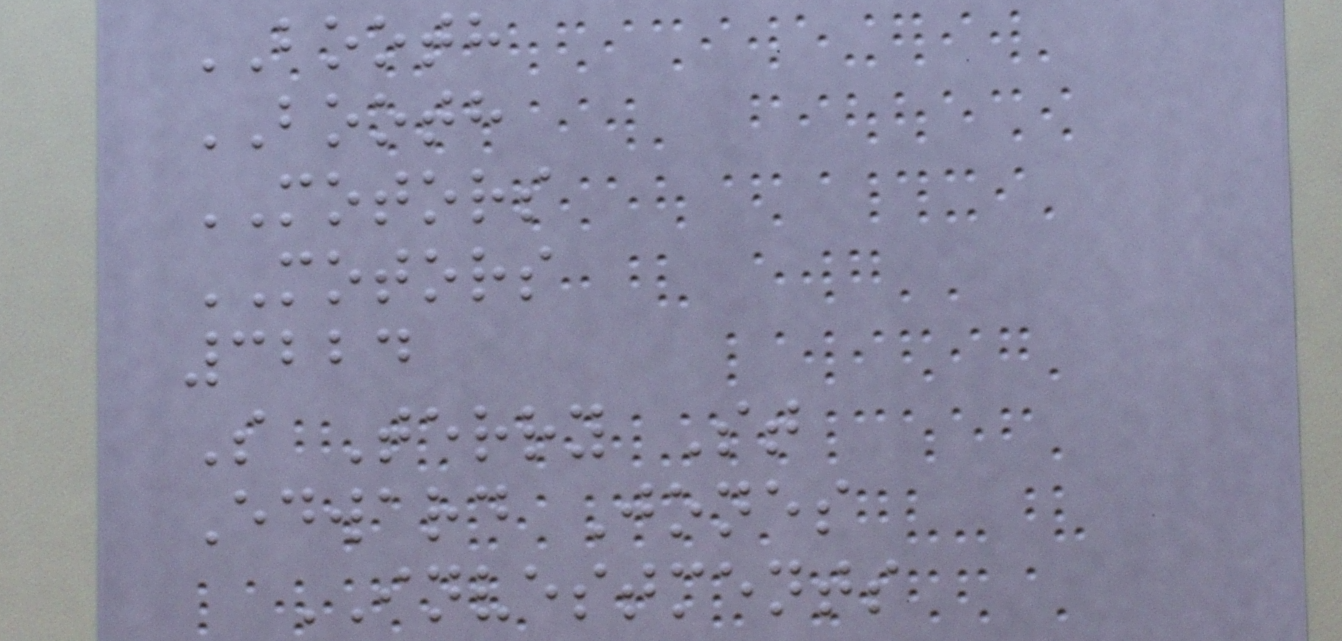BOOTH
BOOTH
MOTORS
MOTORS
3224
S Terry St
Edward Jones
INVESTMENTS
